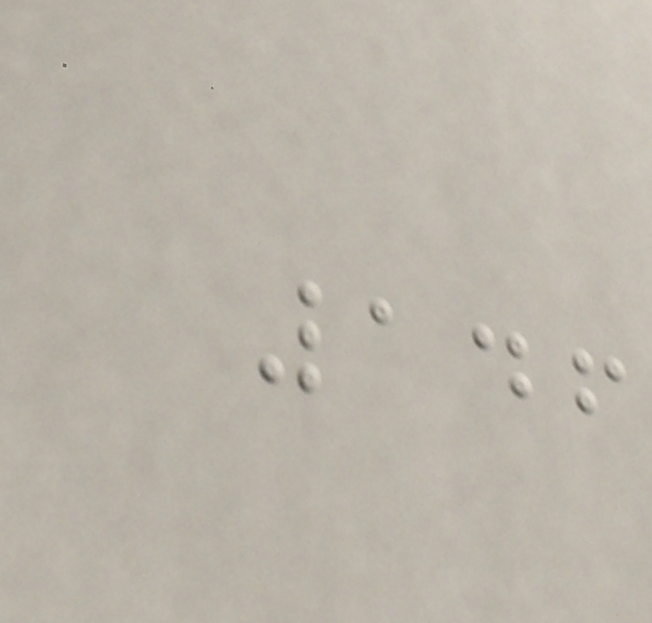146
